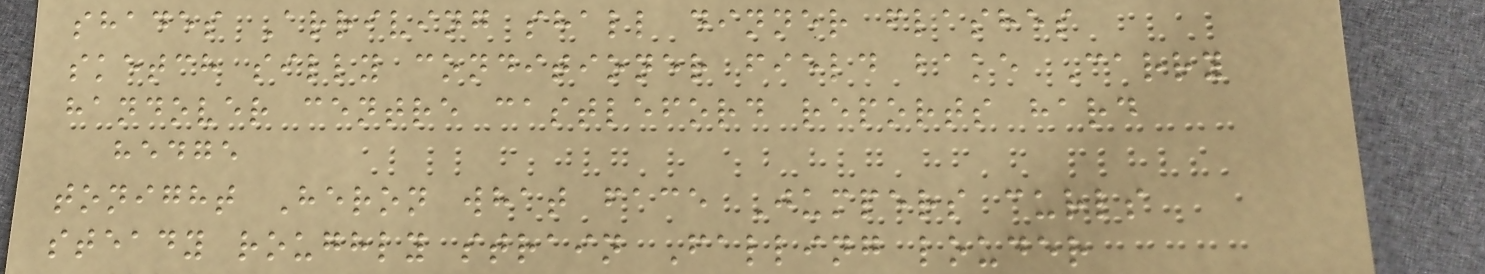shades Arriving shall dinner flashes
sketch silly conditioner field bake Carry
handover centre castleford reports hard
hedge
tonight Heron what face Jumpers curls
steady roughly strain Falling louder
